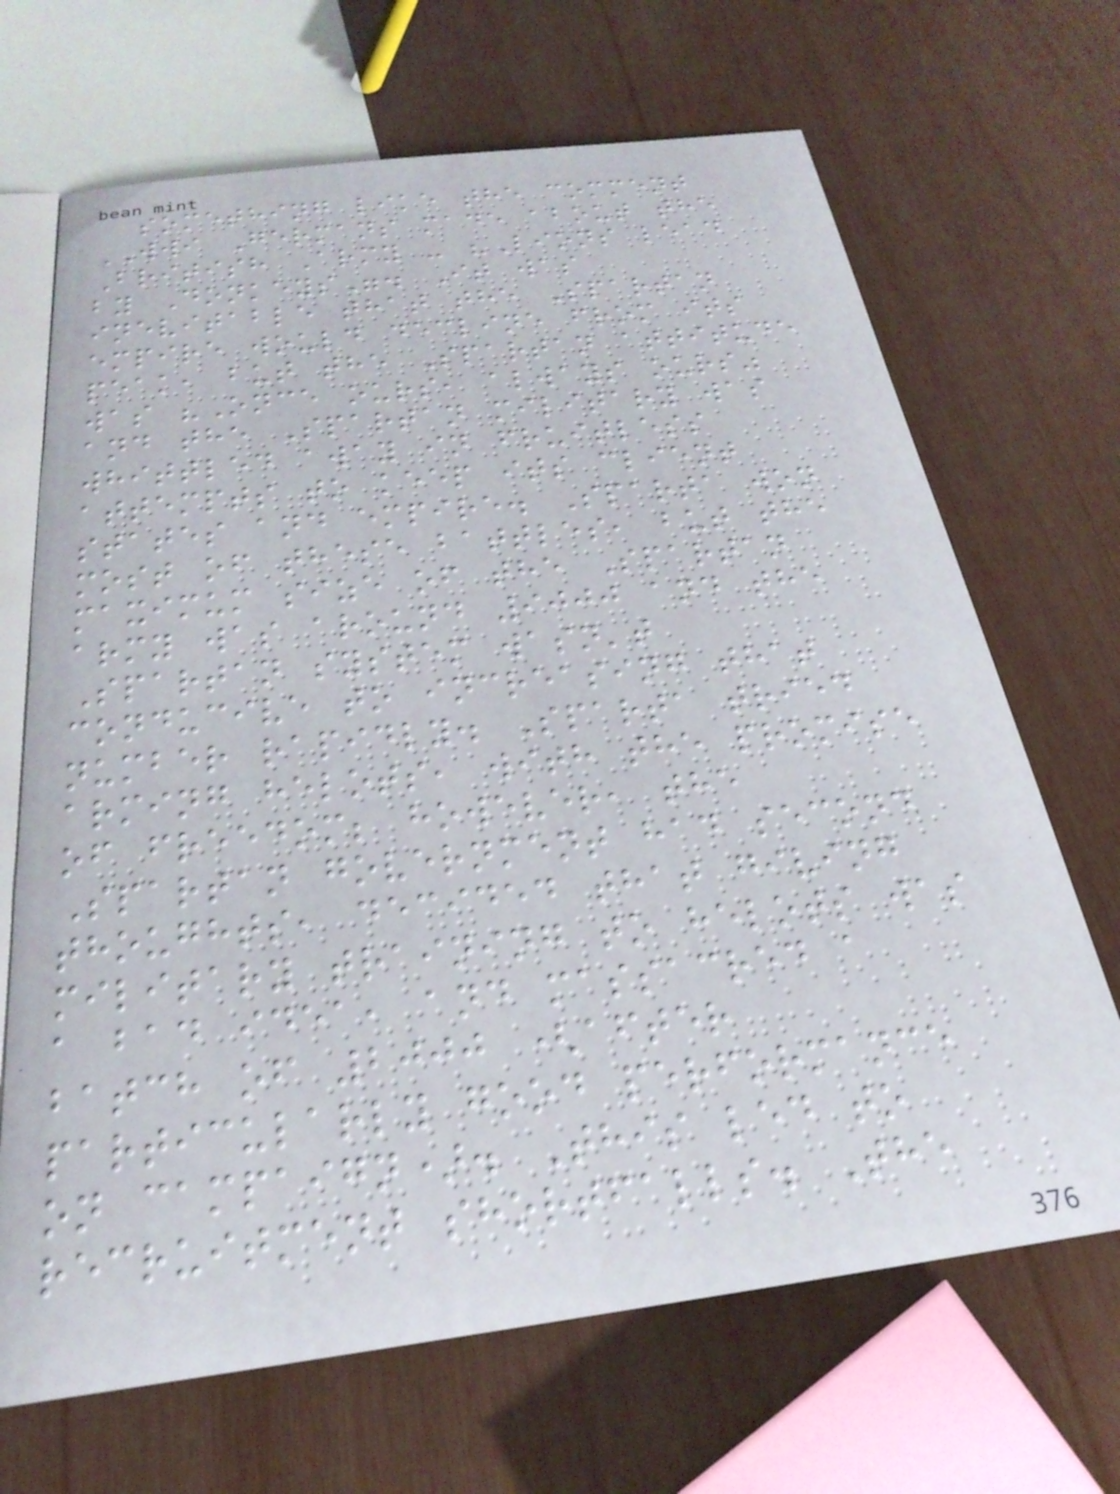something like the comment
WWI Germans made about the
British Army - "Lions lead
by Donkeys". It was
inevitable that the Spartan
empire would decline from its
peak, but the Spartan attitude
was "Once ours, always ours"
and the Spartan military was
whittled away in fruitless
attempts to keep its client
states and empire. Sparta won
most of these battles, but the
maximum size of the Spartan
army was around 9000 and the
Spartan system wasn't
conducive to increasing that
number rapidly. Sparta tried
arming helots, with the promise
of freedom; however, the
Spartan government had second
thoughts, decided that giving
military training to helots was
a bad idea, and massacred a
batch of 2000 (after
particularly good performance
on campaign). This led to
recruitment shortfalls. The
